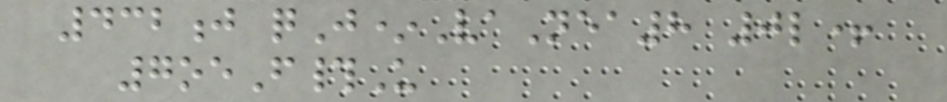432j qJ*VaNea8 0l+
7oeF#U
